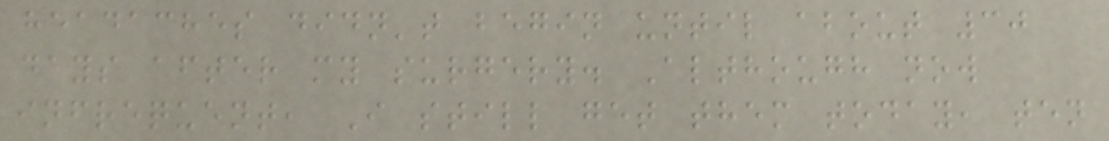headaches didn't begin until about 30
days after my surgery. Although now
infrequent, I still get them today, ten
